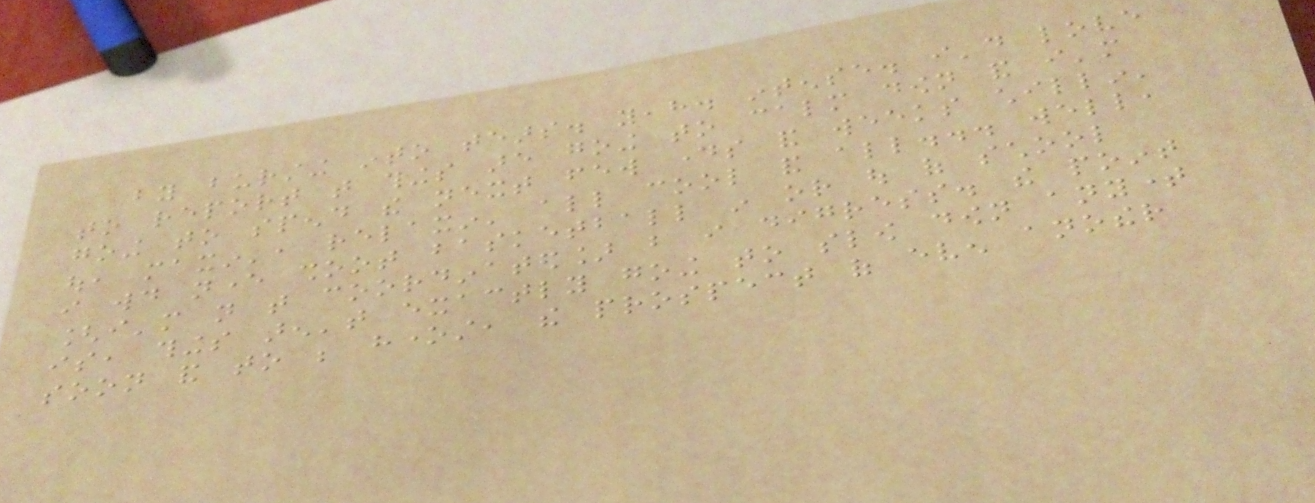by bursting into tears. yeah. intense. i'd love
to report that things are going to calm down and i'm
going to spend the next few days and weeks chillin'
out, maxin', relaxin' all cool and all... well,
i would never shoot basketball in or out of school
[i'm not that coordinated] but i digress. the point
is, things aren't exactly going to slow down anytime
soon and to be honest, the prospect of even another
